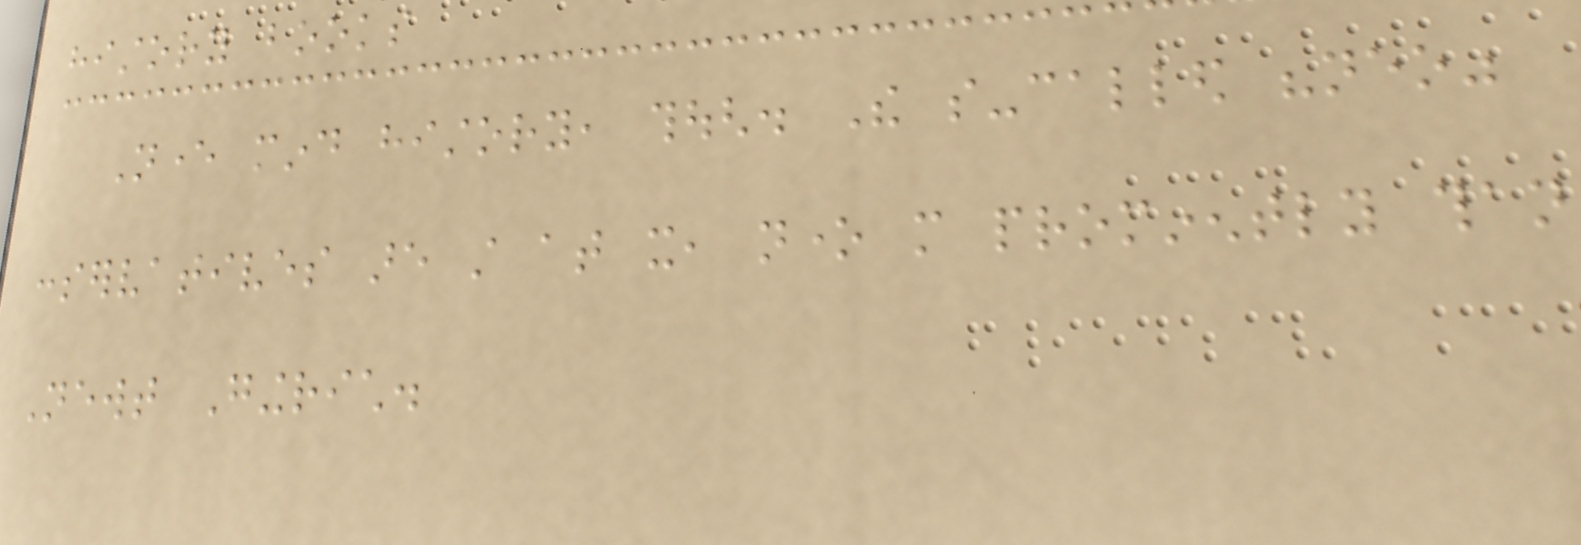history books
Never mind history, though. The so-called "neo"
conservatives are still at it, none more prominently than
Newt Gingrich.
